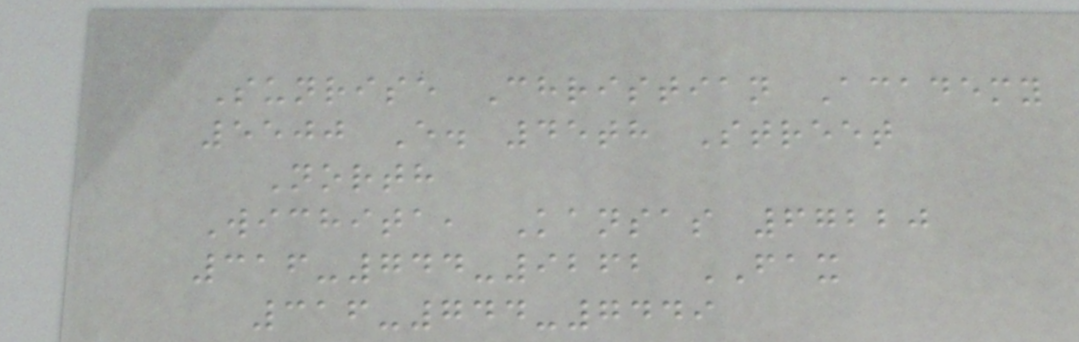Sunrise Christian Academy
5500 E. 45th Street
North
Wichita, Kansas 67220
316-744-9262 FAX
316-744-7449
